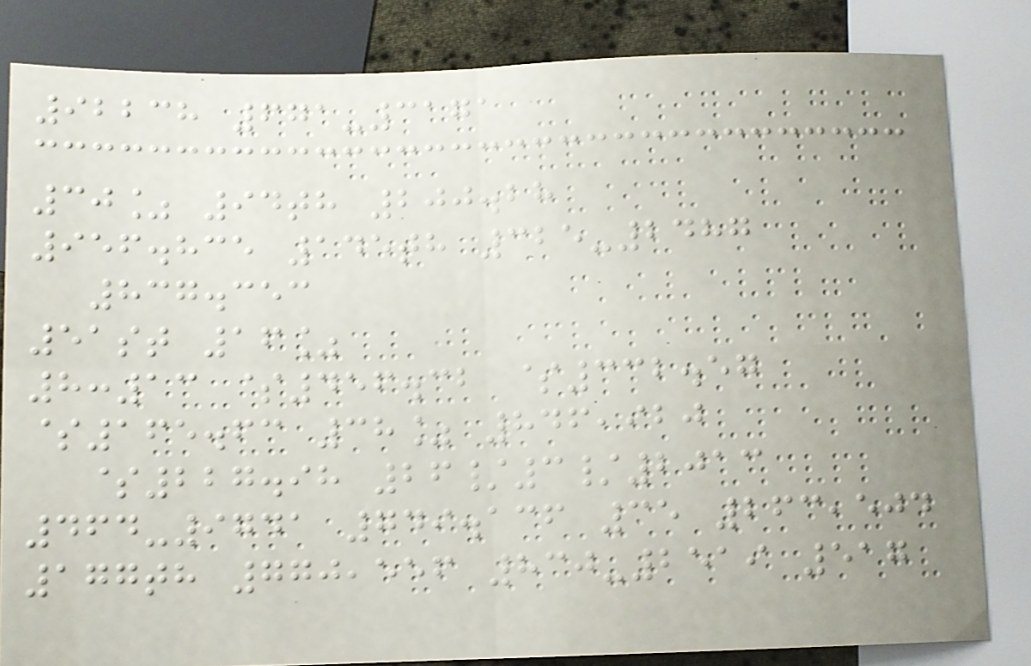92238 671-3171
30% 94th 200.28
956.835 145th 325-2487
837.353
51st 16%
8:13 $456.32 $332.57
$165.63 38% 846,920
$227.98 26/3/2013
464-9741 749.136 35 263,504
177th 770,556 830-2519 517
